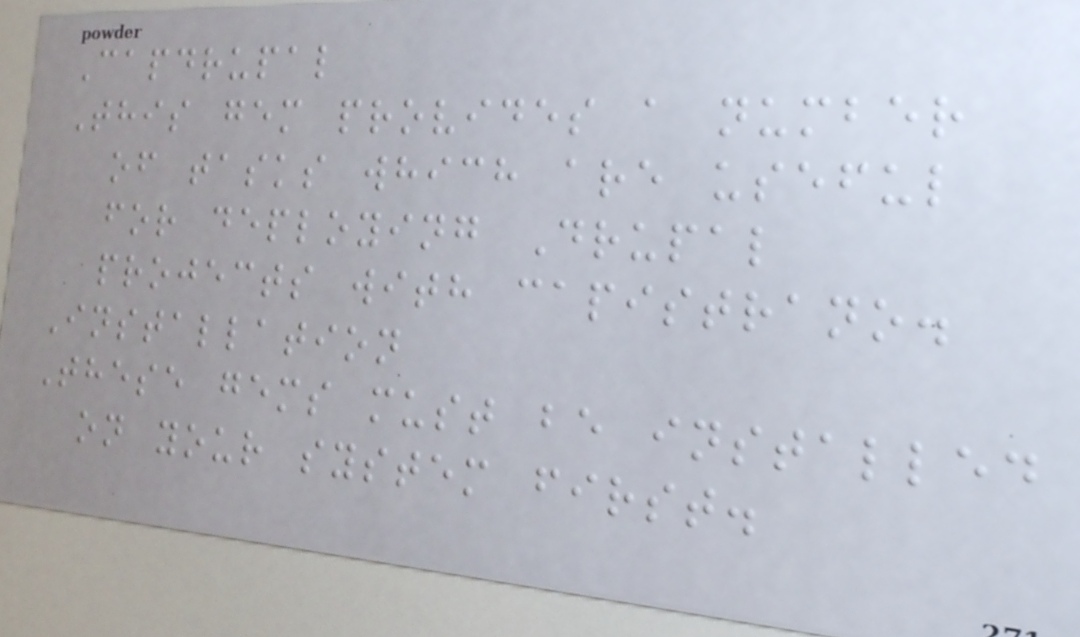Capdrupal
This gem provides a number
of tasks which are useful
for deploying Drupal
projects with capistrano.
Installation
These gems must be installed
on your system first.
